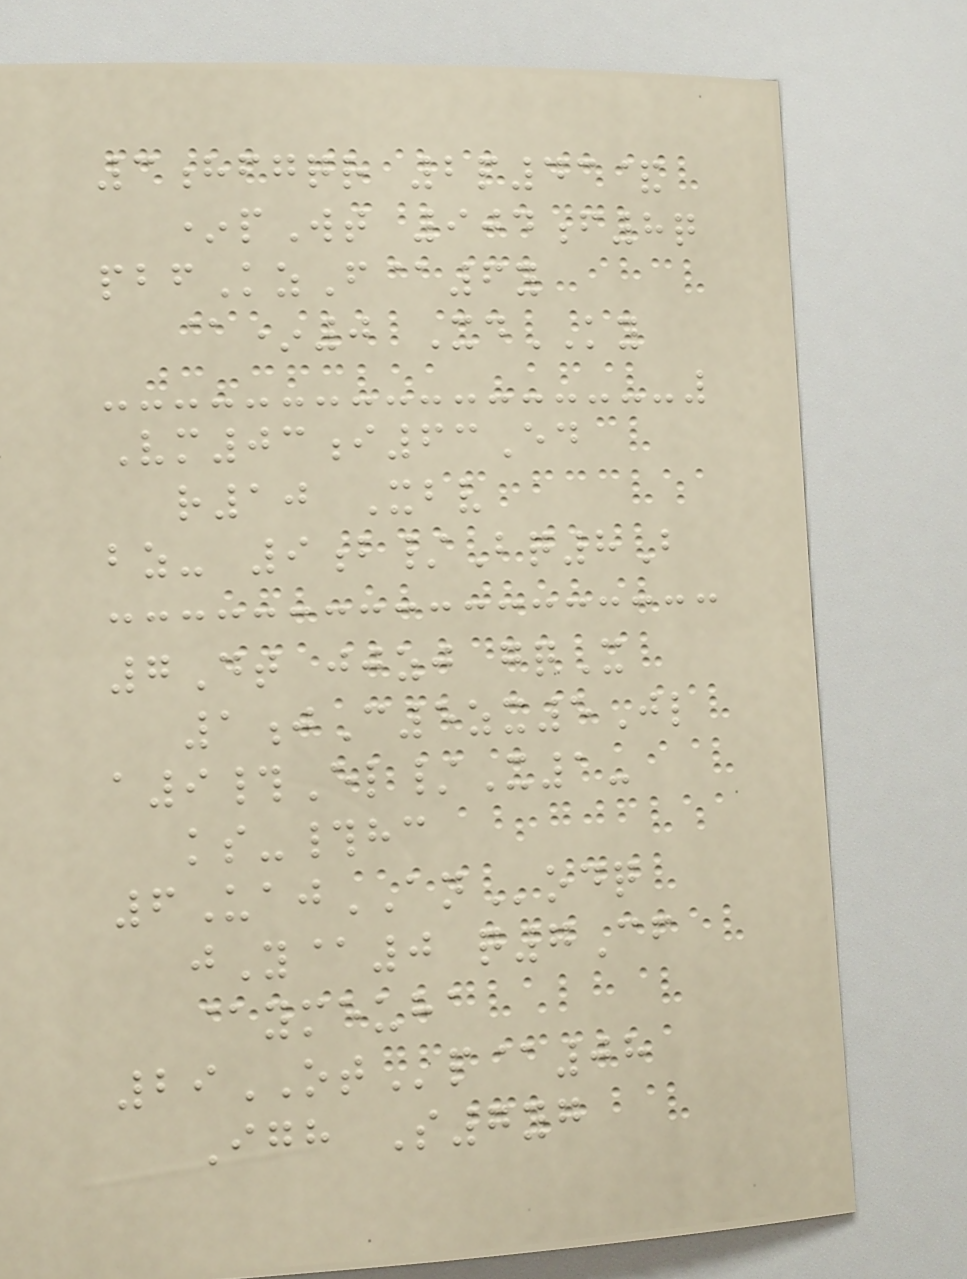3hfgqr 2p43&
*pWt 904f8q
pbfKzF@6y
@*0 XdKY
Vm03i63Ed
r10 Xbv
bz- 9b/Bq8B
7Dt jjzj gqX
1jC5zx5Jl
a9#El/X1-
ks-#hc
6UajANodq
jY@0 q7Cf
@ymeuha
29OTp@08
Igh S7yg
